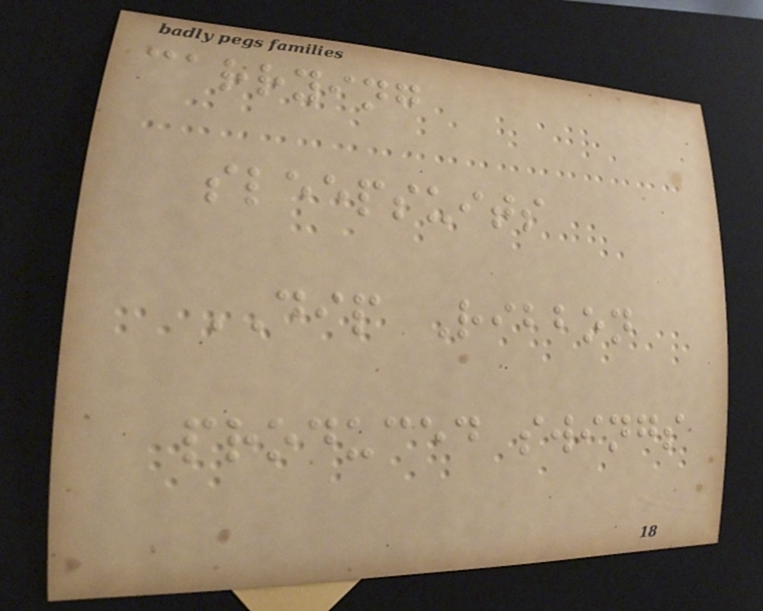carrying
sleepsuits
DIP Ribbon
produced swings
